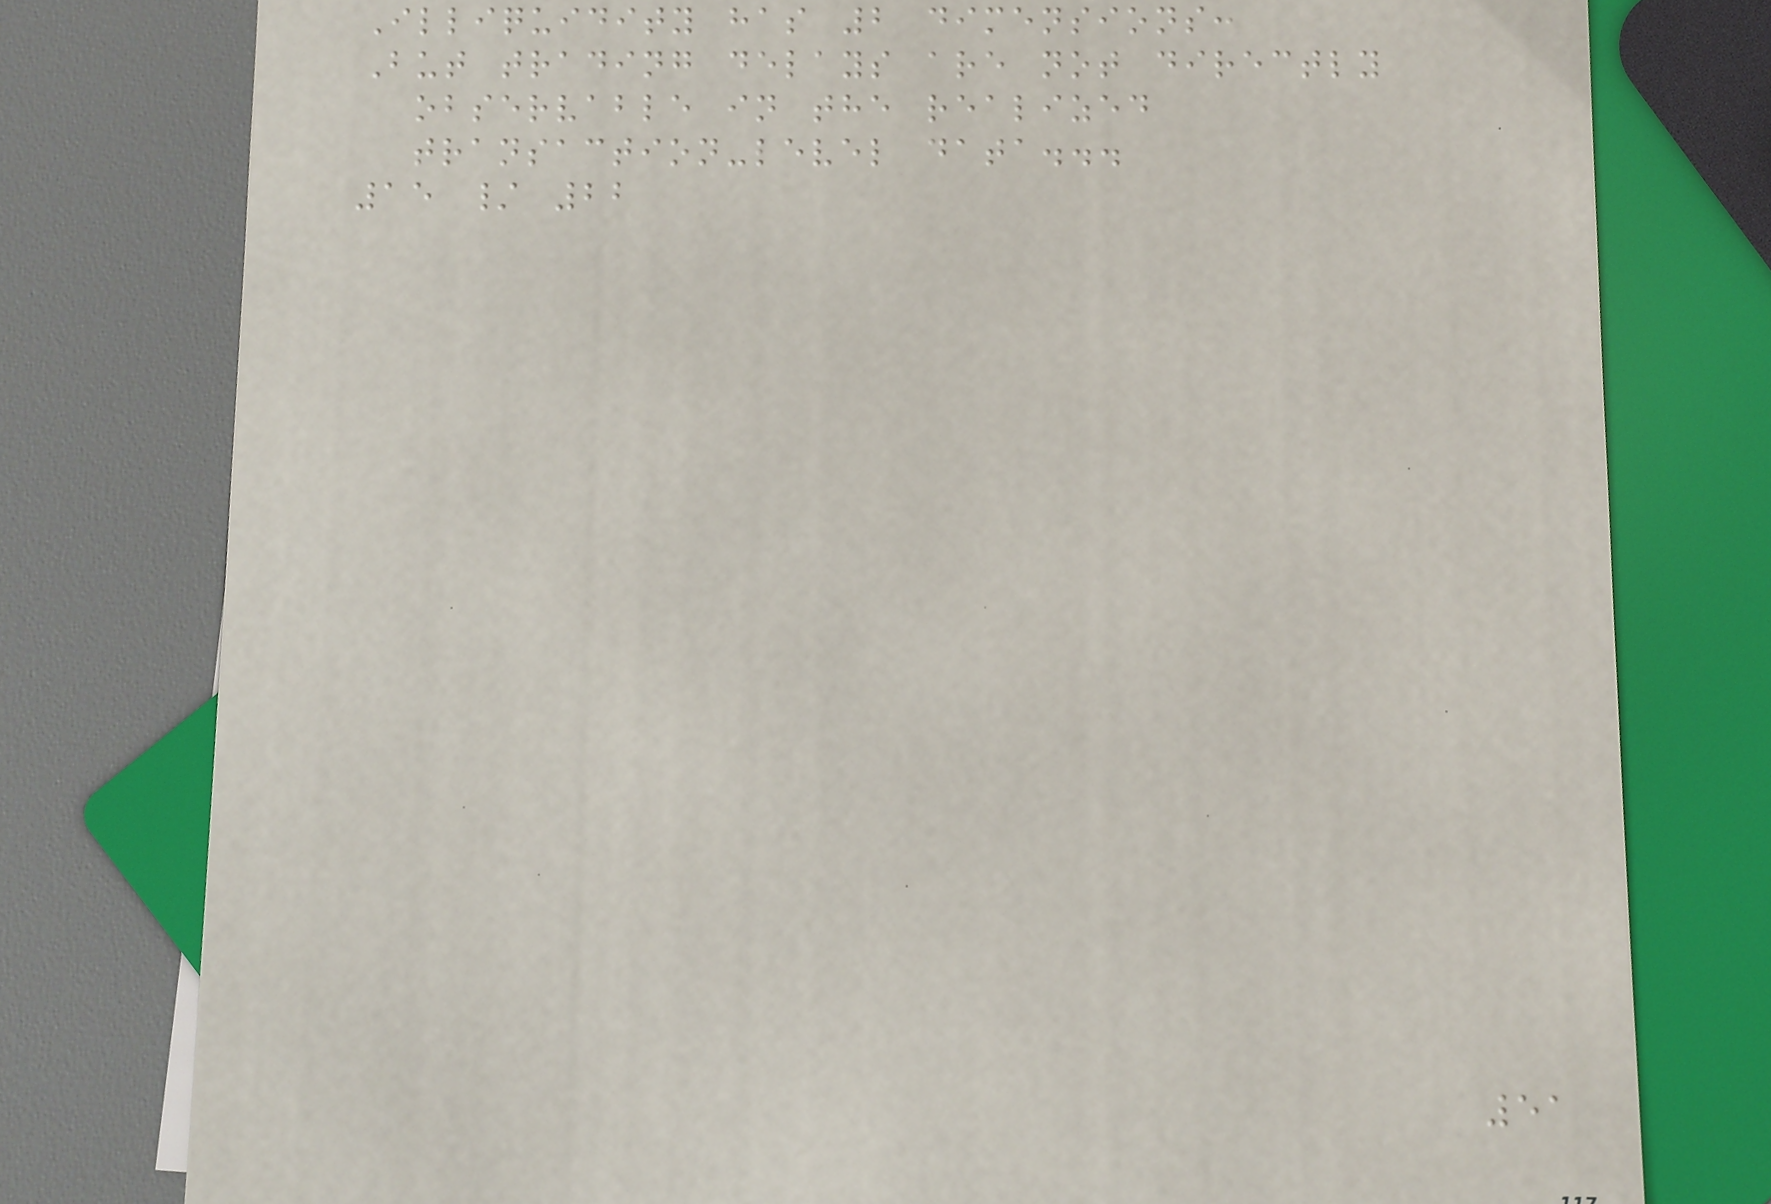Illiquidity has 2 dimensions:
But trading delays are not directly
observable in the realized
transaction-level data...
15 / 22
51
